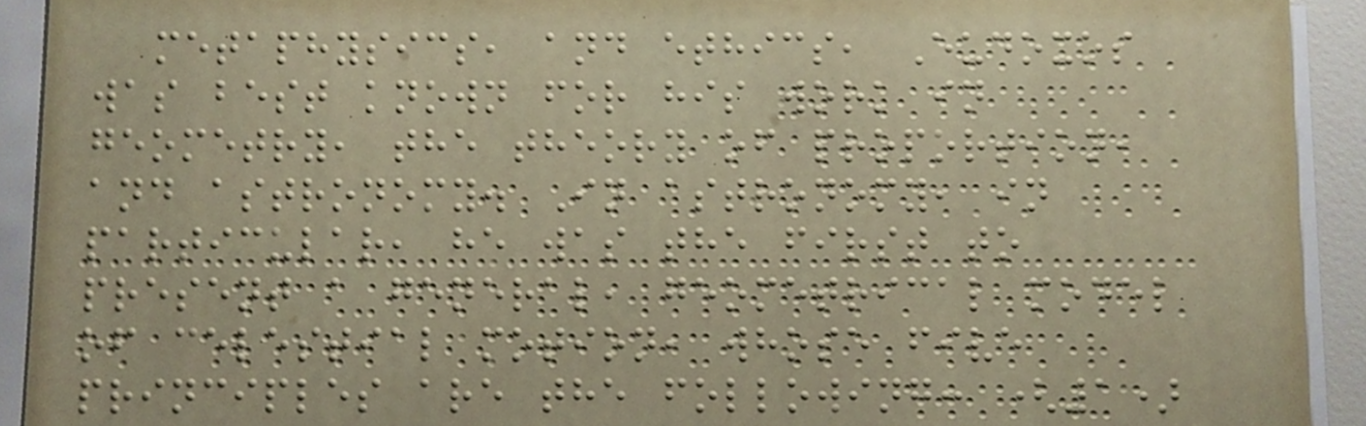metaphysics, and ethics, Eudoxos
was best known for his work in
geometry, the theory of proportion,
and astronomy. In astronomy, in
particular, he was the first to
present a general, geometrical model
of celestial motion, whose five
principles are the following: (1)
